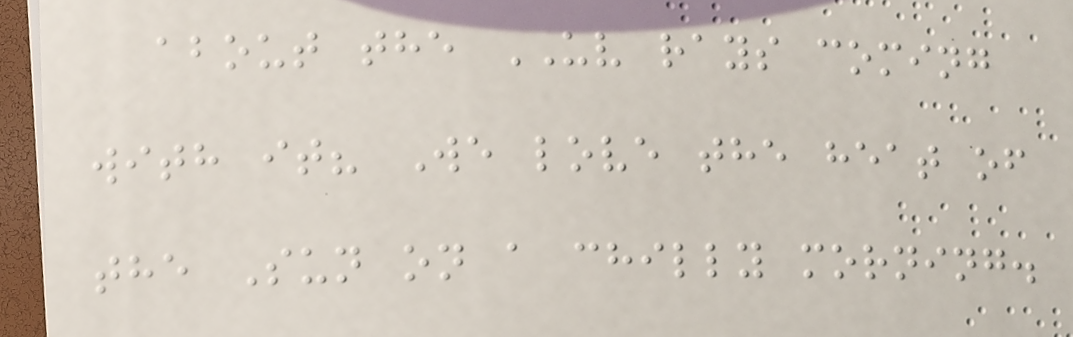about the UV rays coming
with it? We love the heat of
the Sun on a chilly morning.
